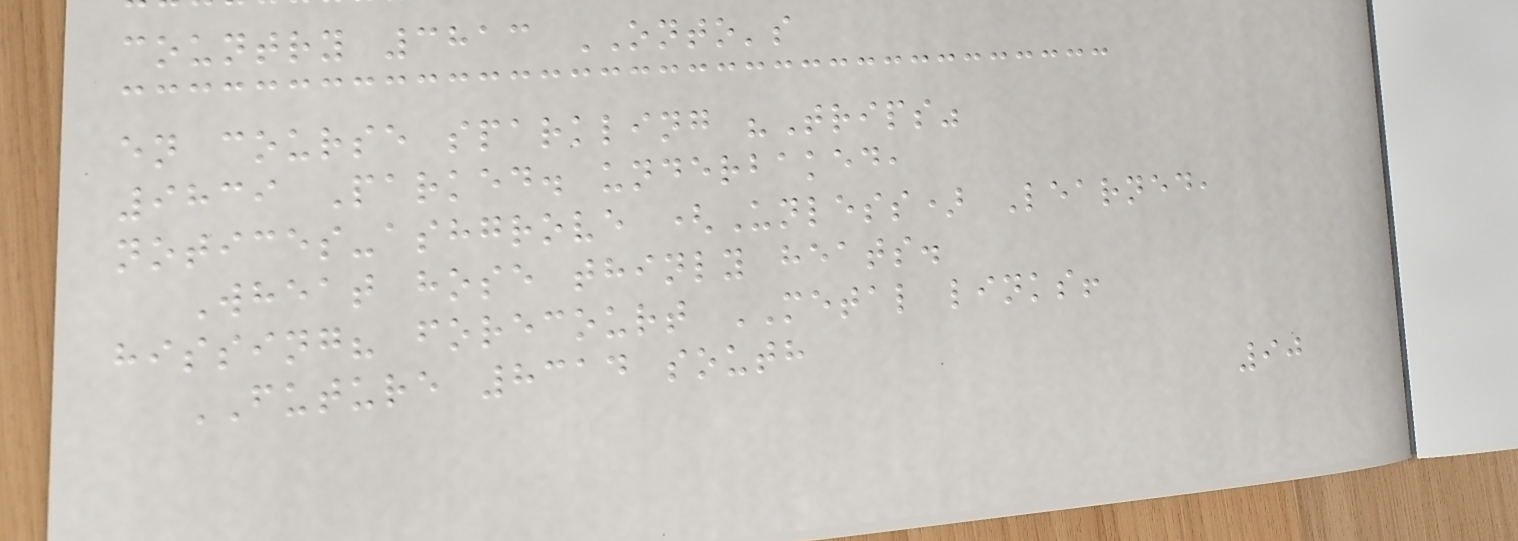country 3813 ONTO's
en course sparkling "Trips"
9839 Parked. underbaked,
notices-ashgrove (Unless) Learned,
Wheat hose thinly heats.
hissing? forecourt METAL links!
FUTURE 8314 south
90
